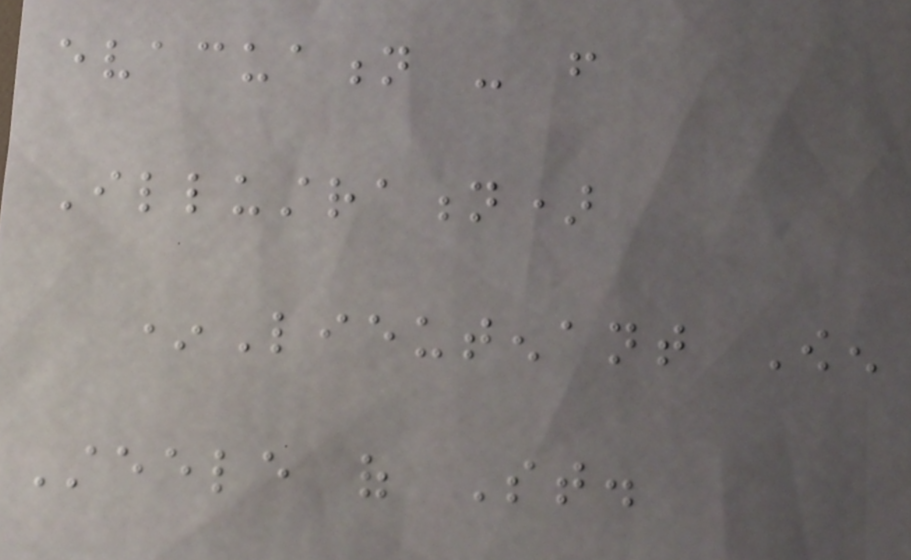evacuation - from
Illustration)
*Lieutenant Owen
Steele of St.
